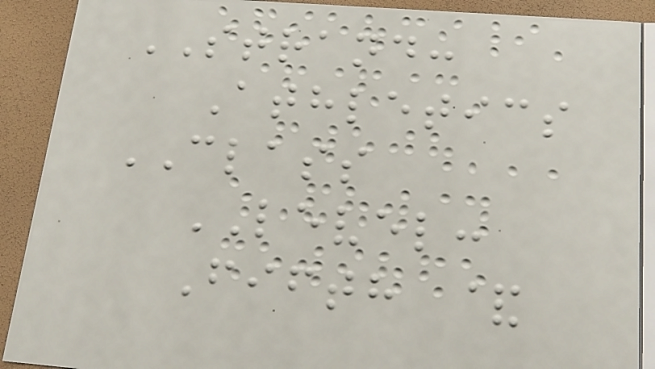STRAND:
Athletics
CLASS
LEVEL:
Fifth &
